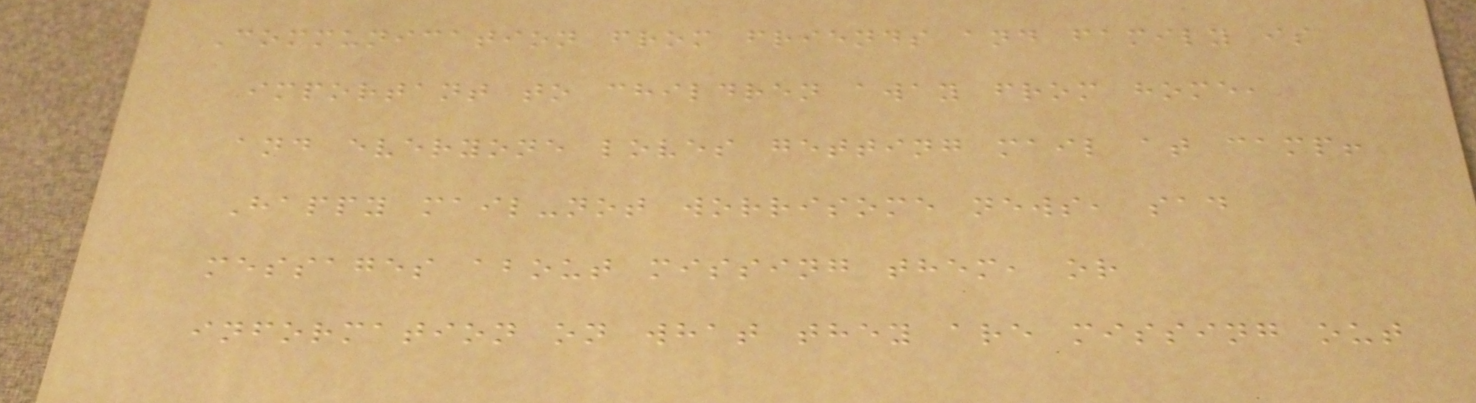Communication from friends and family is
important to children away from home,
and everyone loves getting mail at camp!
Happy mail-not worrisome news, sad
messages about missing them, or
information on what they are missing out
